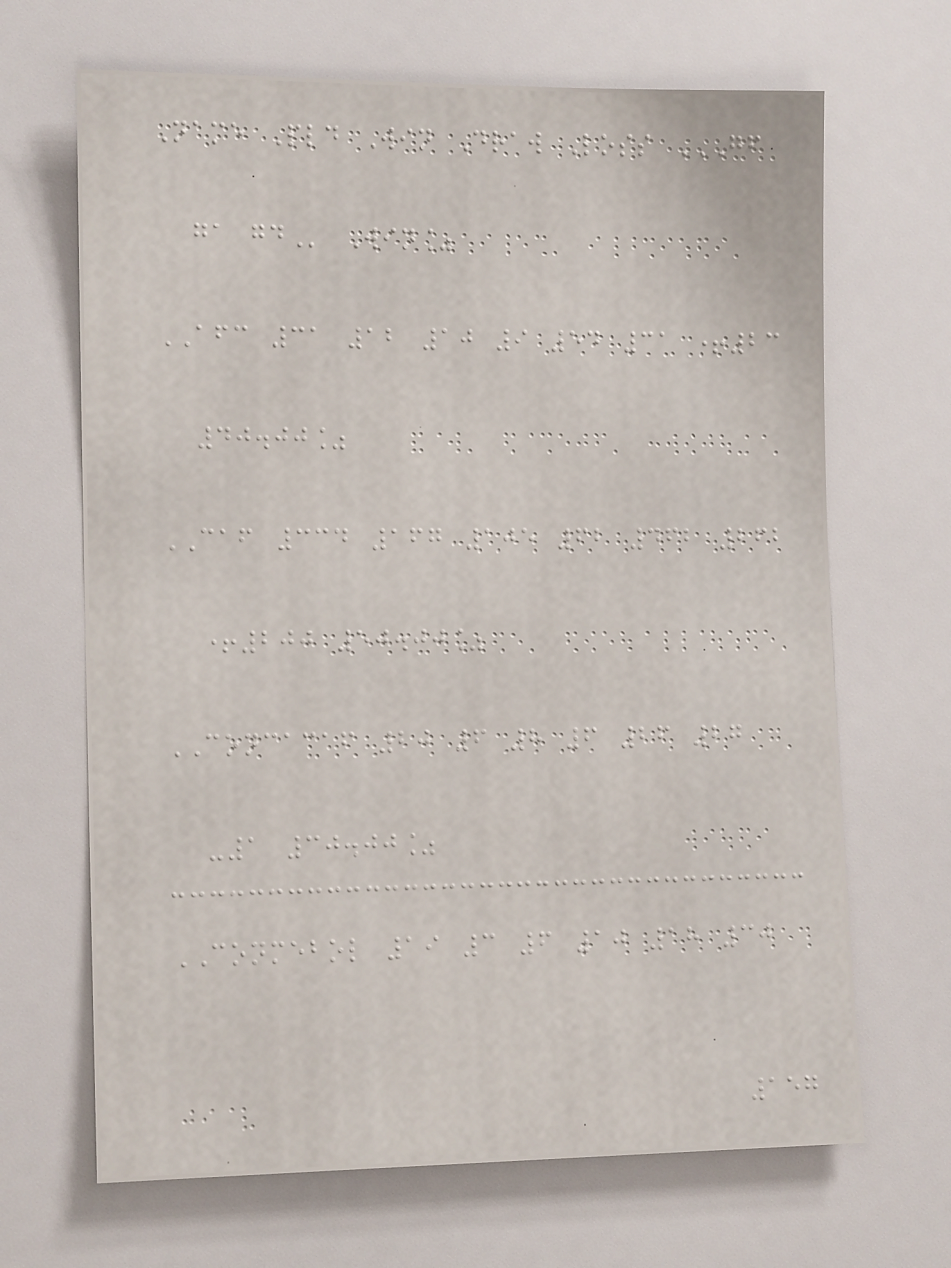Name Pld Win Draw Loss GF
GA GD Win%
AFC 31 12 10 9 54 31 +23
40.00%
CAF 334 167 105 62 462 262
+200 50.00%
CONCACAF 20 6 8 6 26 27
-1 30.00%
CONMEBOL 19 3 6 10 18 30
157
